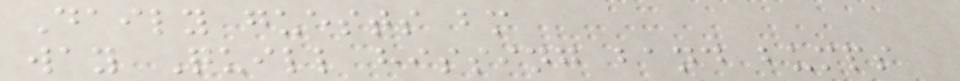Daily guests bm
way Quill hissing band bumps
